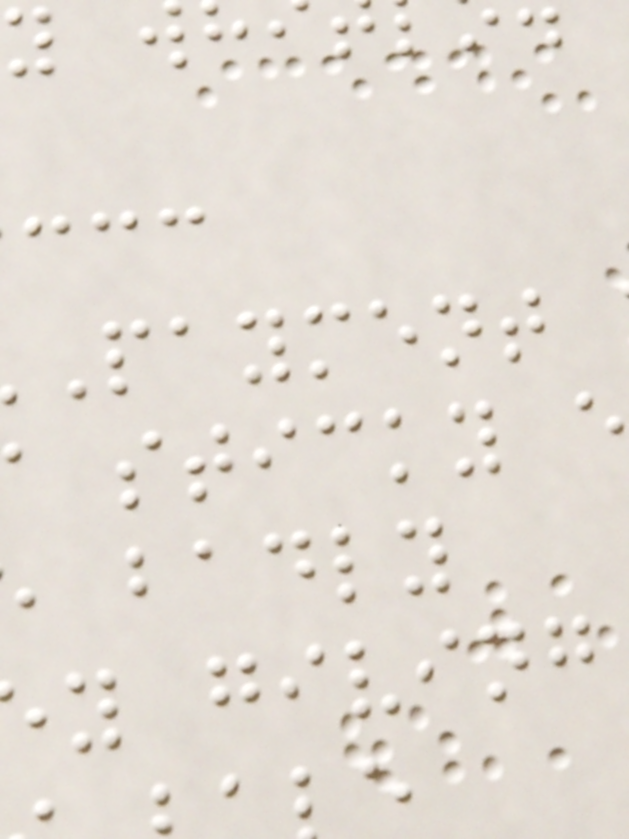payment
badly
y giving
